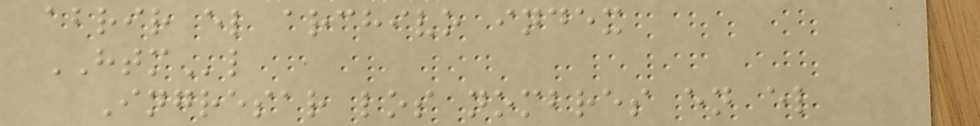abrir el archivo index
HTMl
Ingresar los nombres en el
